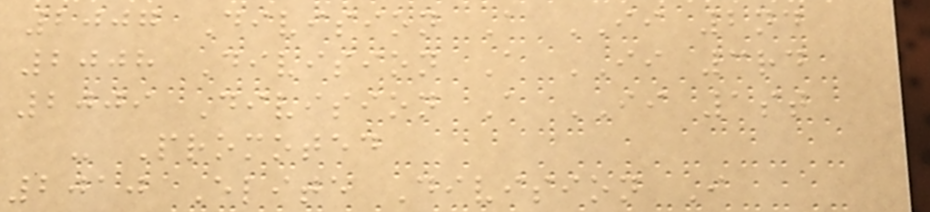2007 Division A II 2nd
2008 Division A II 3rd
2009 Division A II 1st
- Promoted
2010 Elite Division I
